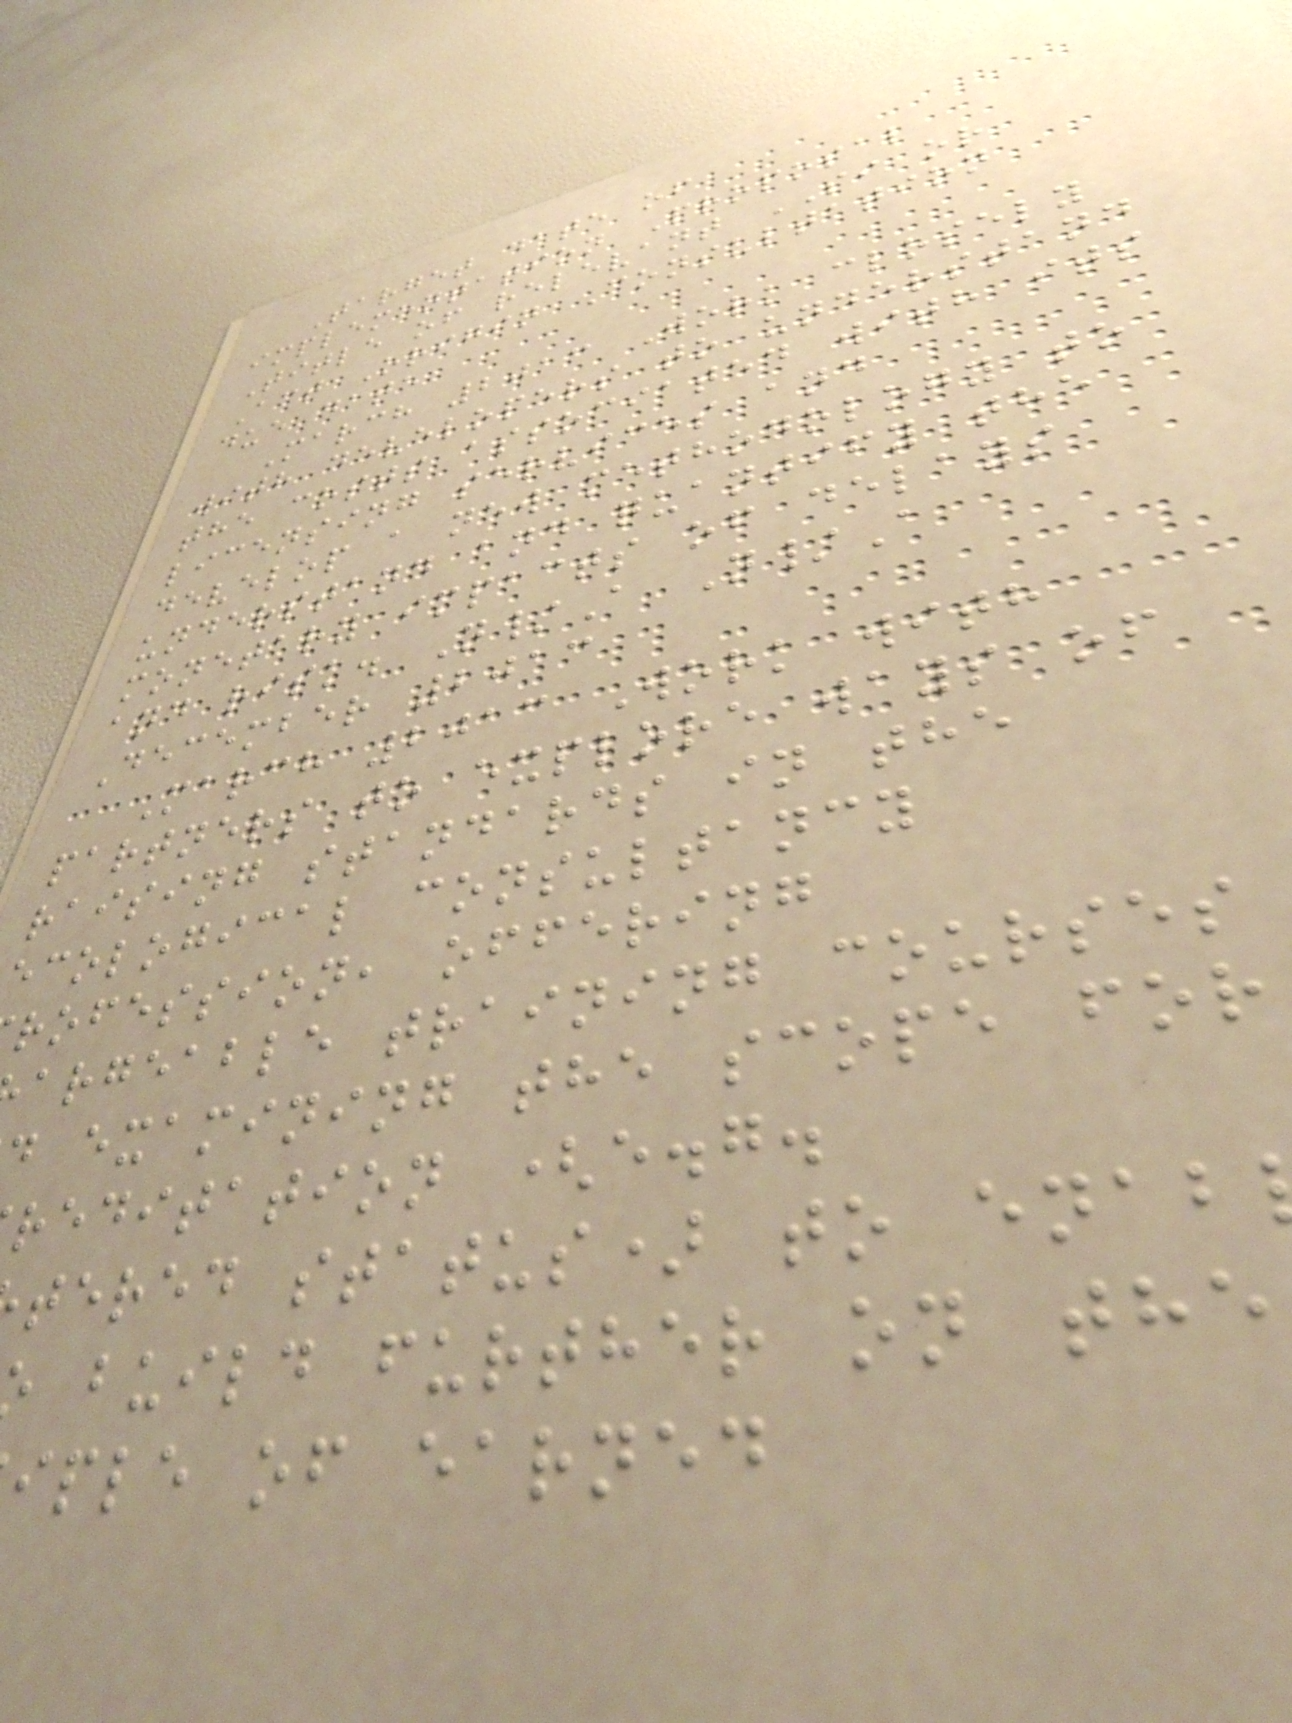Target date of
implementation Proposal
Title of relevant SI or
Act Origin Consultation
due date
March 2013 Work closely
with developers to understand
the costs associated with its
licensing services and
develop a new methodology to
understand and quantify the
monetary impacts of delays
and risk. N/A N/A
December 2013
March 2013 Work with
partners to explore ways of
raising standards in the
ecological consultancy
rofession, offering
argeable training courses
examining the scope for
reditation (e.g.
tered status) to enab
build further on the
iple of earned
